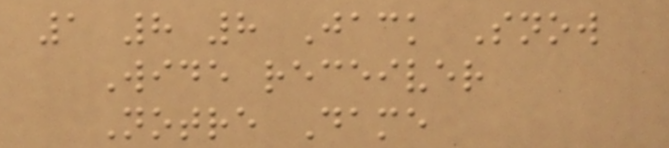1 8 8 Jack Snow
Wide receiver
Notre Dame
